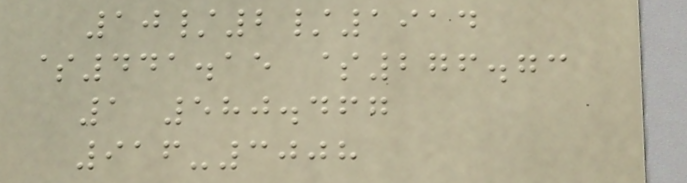10/2/1914
$441.15 $276.73
1 580.467
916-3008
